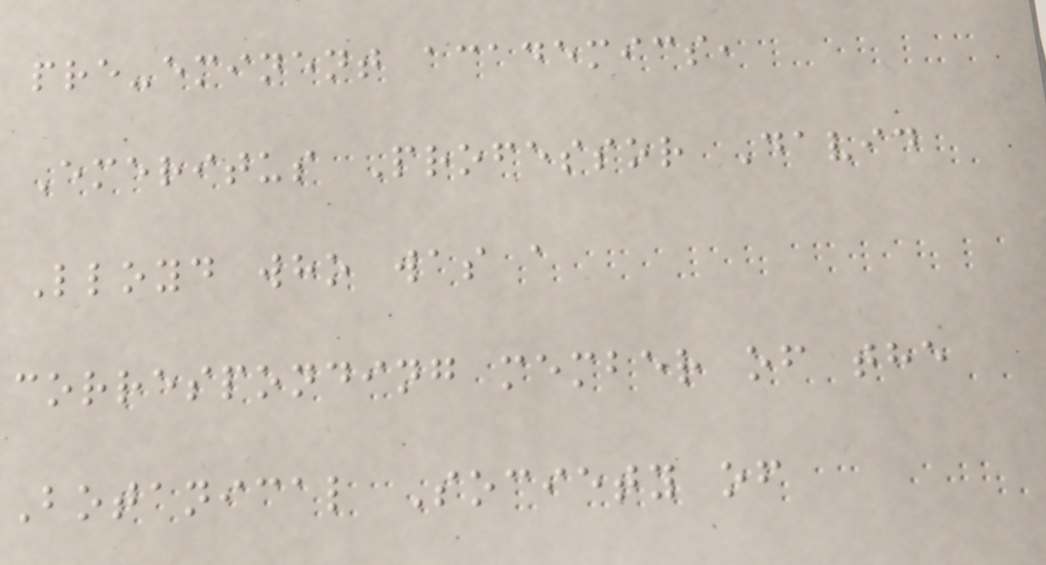pre-eminent academics,
Emeritus Professor David
Lloyd who was a
corresponding member of the
Botanical Society of
